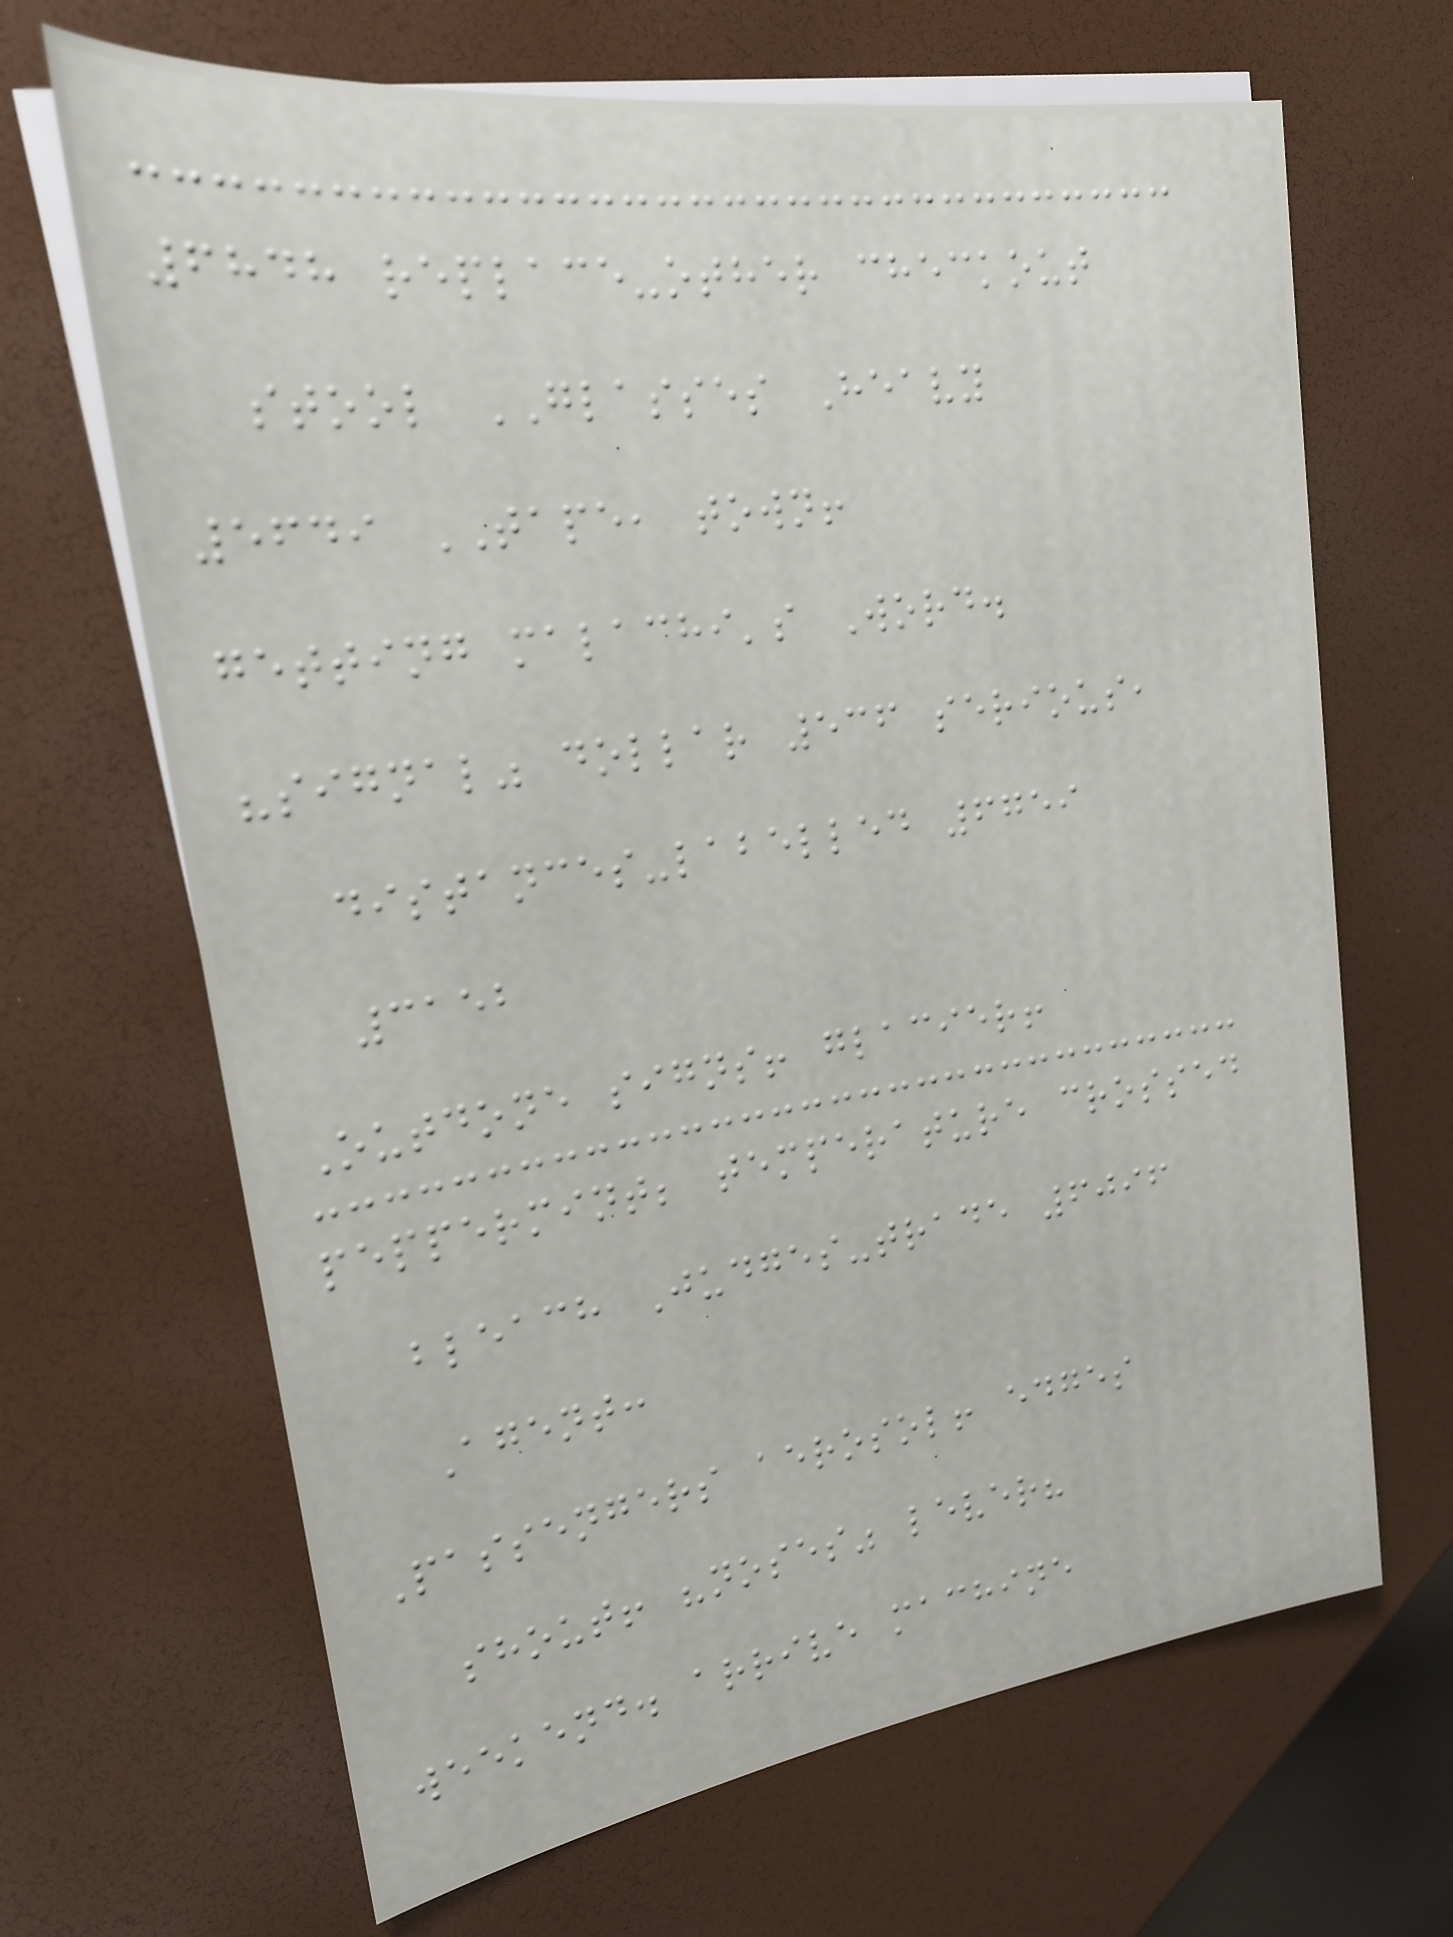6848 replace-other checkout
stool GLASSES Heavy
5649 TAPE, town!
getting malachi's Word.
"signal" dollar 536 serious,
distances-labelled 6759
3152
Outdone signs! glacier!
peppermint; temperature crossed
bleach Judges-trade 6096
Agent:
Passengers aerosol! edges
shout! "noses" lever?
weekend. arrive machine
